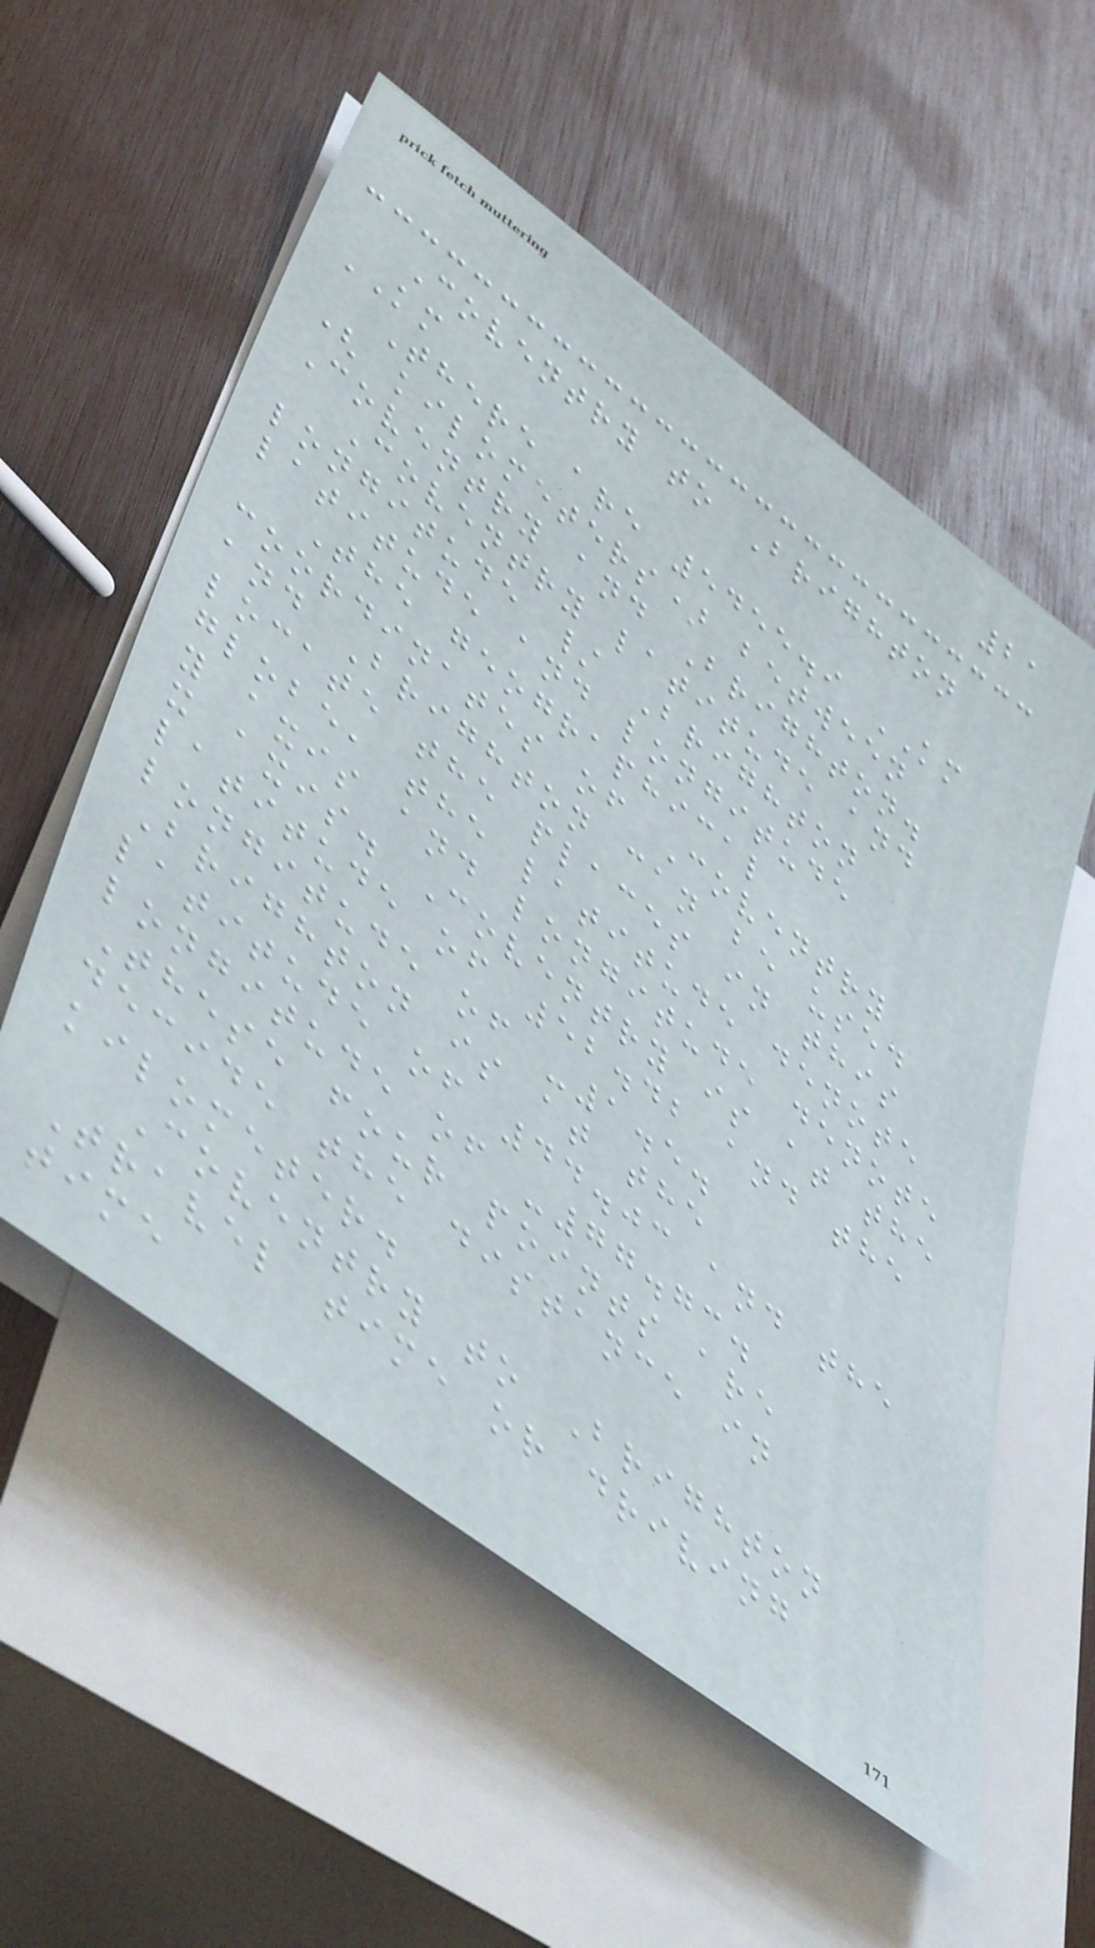21
Coventry to Brighton
KM
There are 5455.9 KM
( kilometers) between
Coventry and Brighton.
Coventry latitude and
longitude / Brighton
latitude and longitude
The geographical
coordinates of Coventry
and Brighton can be used
locate the places in this
globe, the latitude denote
y axis and longitude denote
x axis. Coventry is at the
latitude of 52.42 and the
longitude of -1.5.
Brighton is at the
latitude of 44.03 and the
longitude of -77.73.
These four points are
decide the distance in
kilometer.
Coventry to Brighton
Travel time or driving
time
